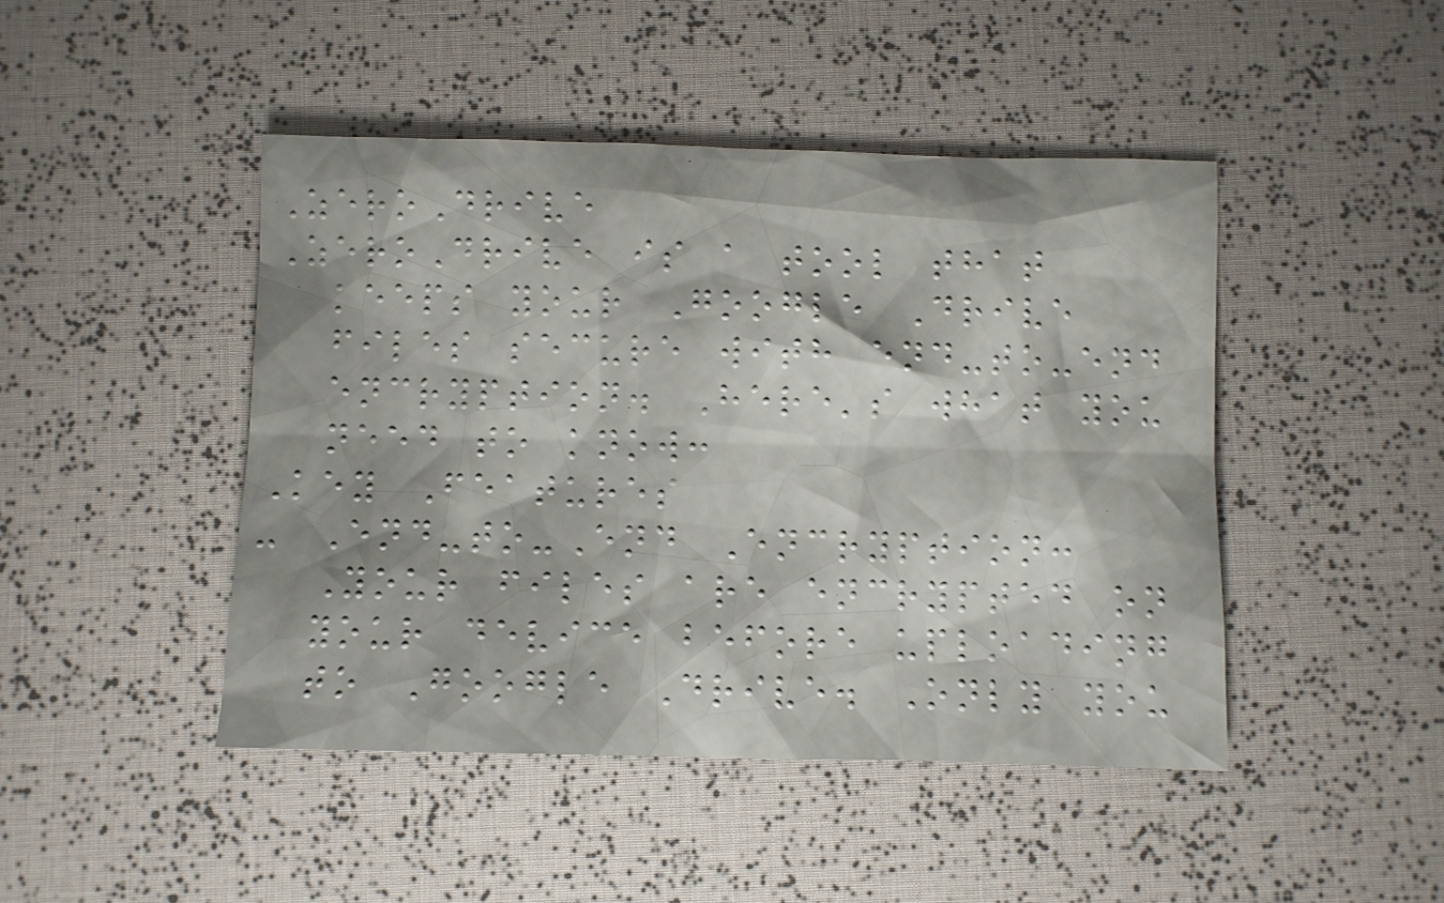ZeroDrive
ZeroDrive is a tool that
keeps your Google Drive
files secure with end-to-end
encryption. Here's what you
need to know:
Key Features
- End-to-End Encryption:
Your files are encrypted on
your device before uploading
to Google Drive. Only you
